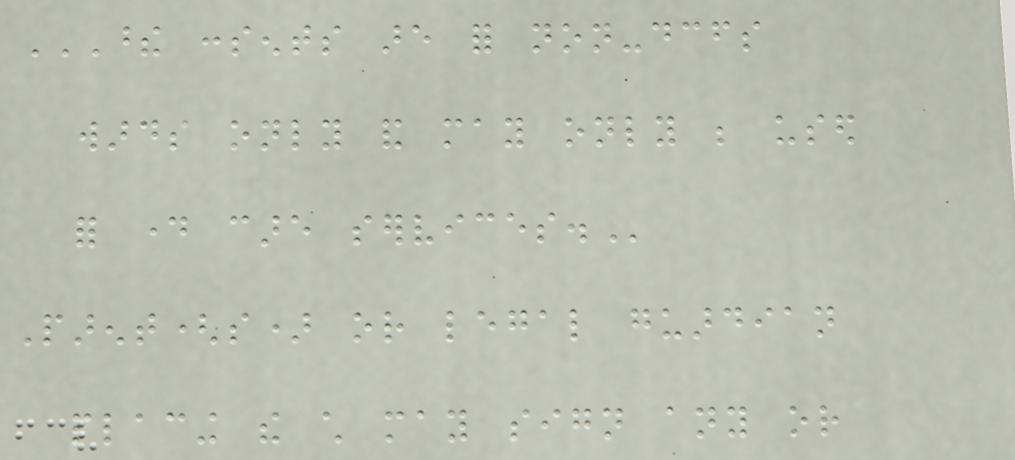THESE CONSENTS ARE FOR NON-DCFS
WARDS ONLY AND MAY ONLY BE USED
FOR DAY CARE SERVICES.
Parent(s) or legal guardian
placing the child may sign any or
